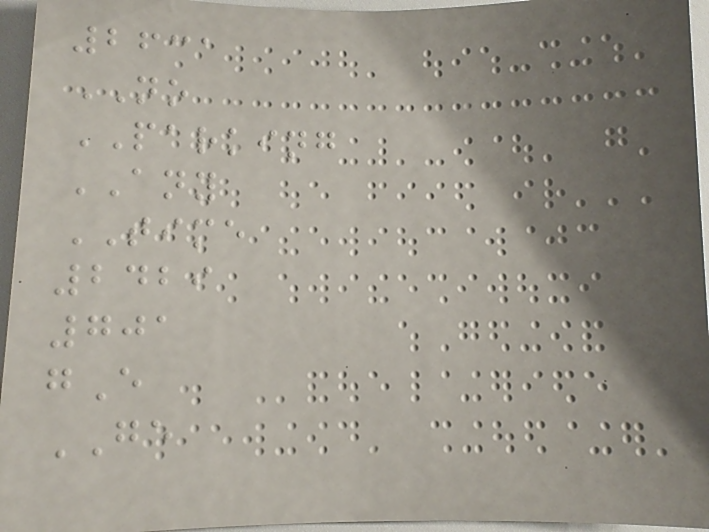2631
NO
PARKING
ANY
TIME
2429
701
gE
GE
